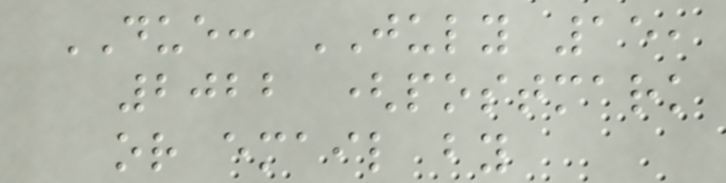DUE: JULY 15,
2022 (postmark
or email by
